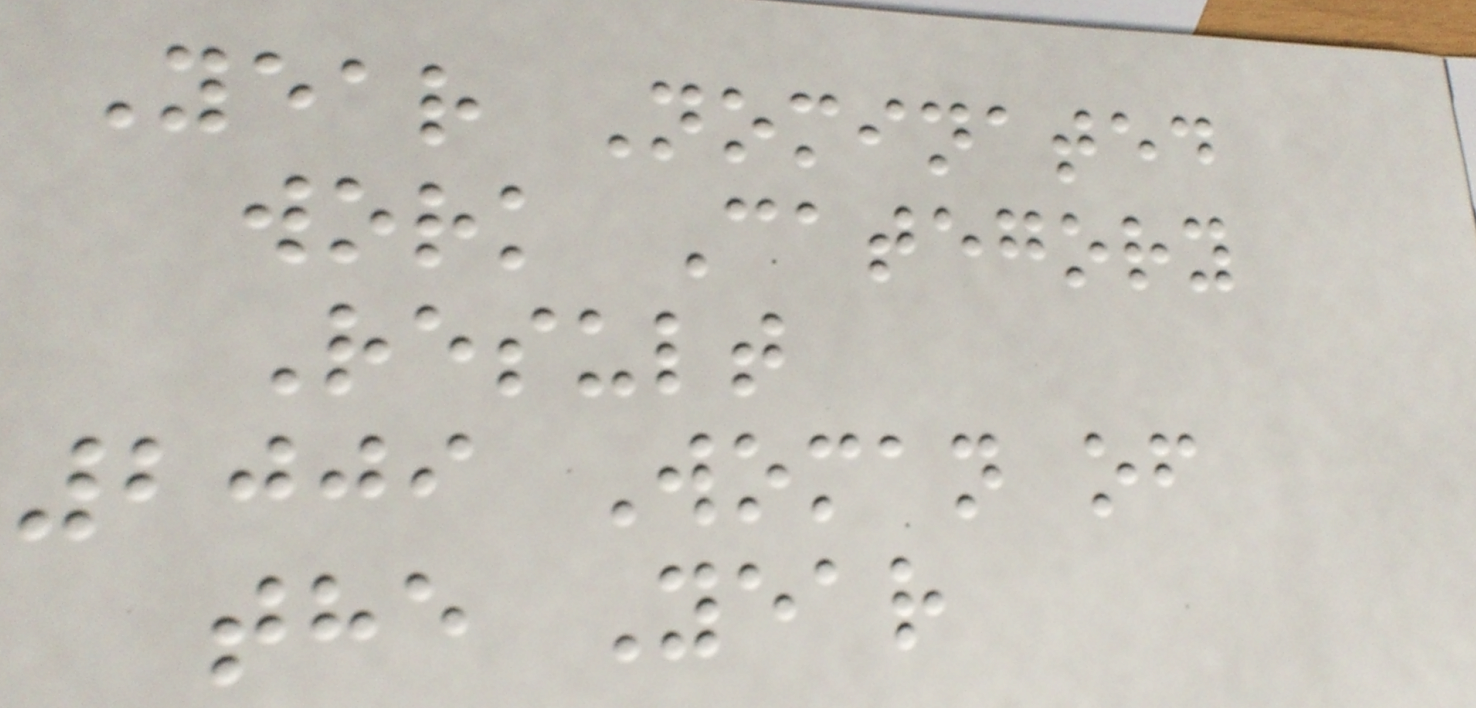Year Nominated
work Category
Result
2009 Woman of
the Year
